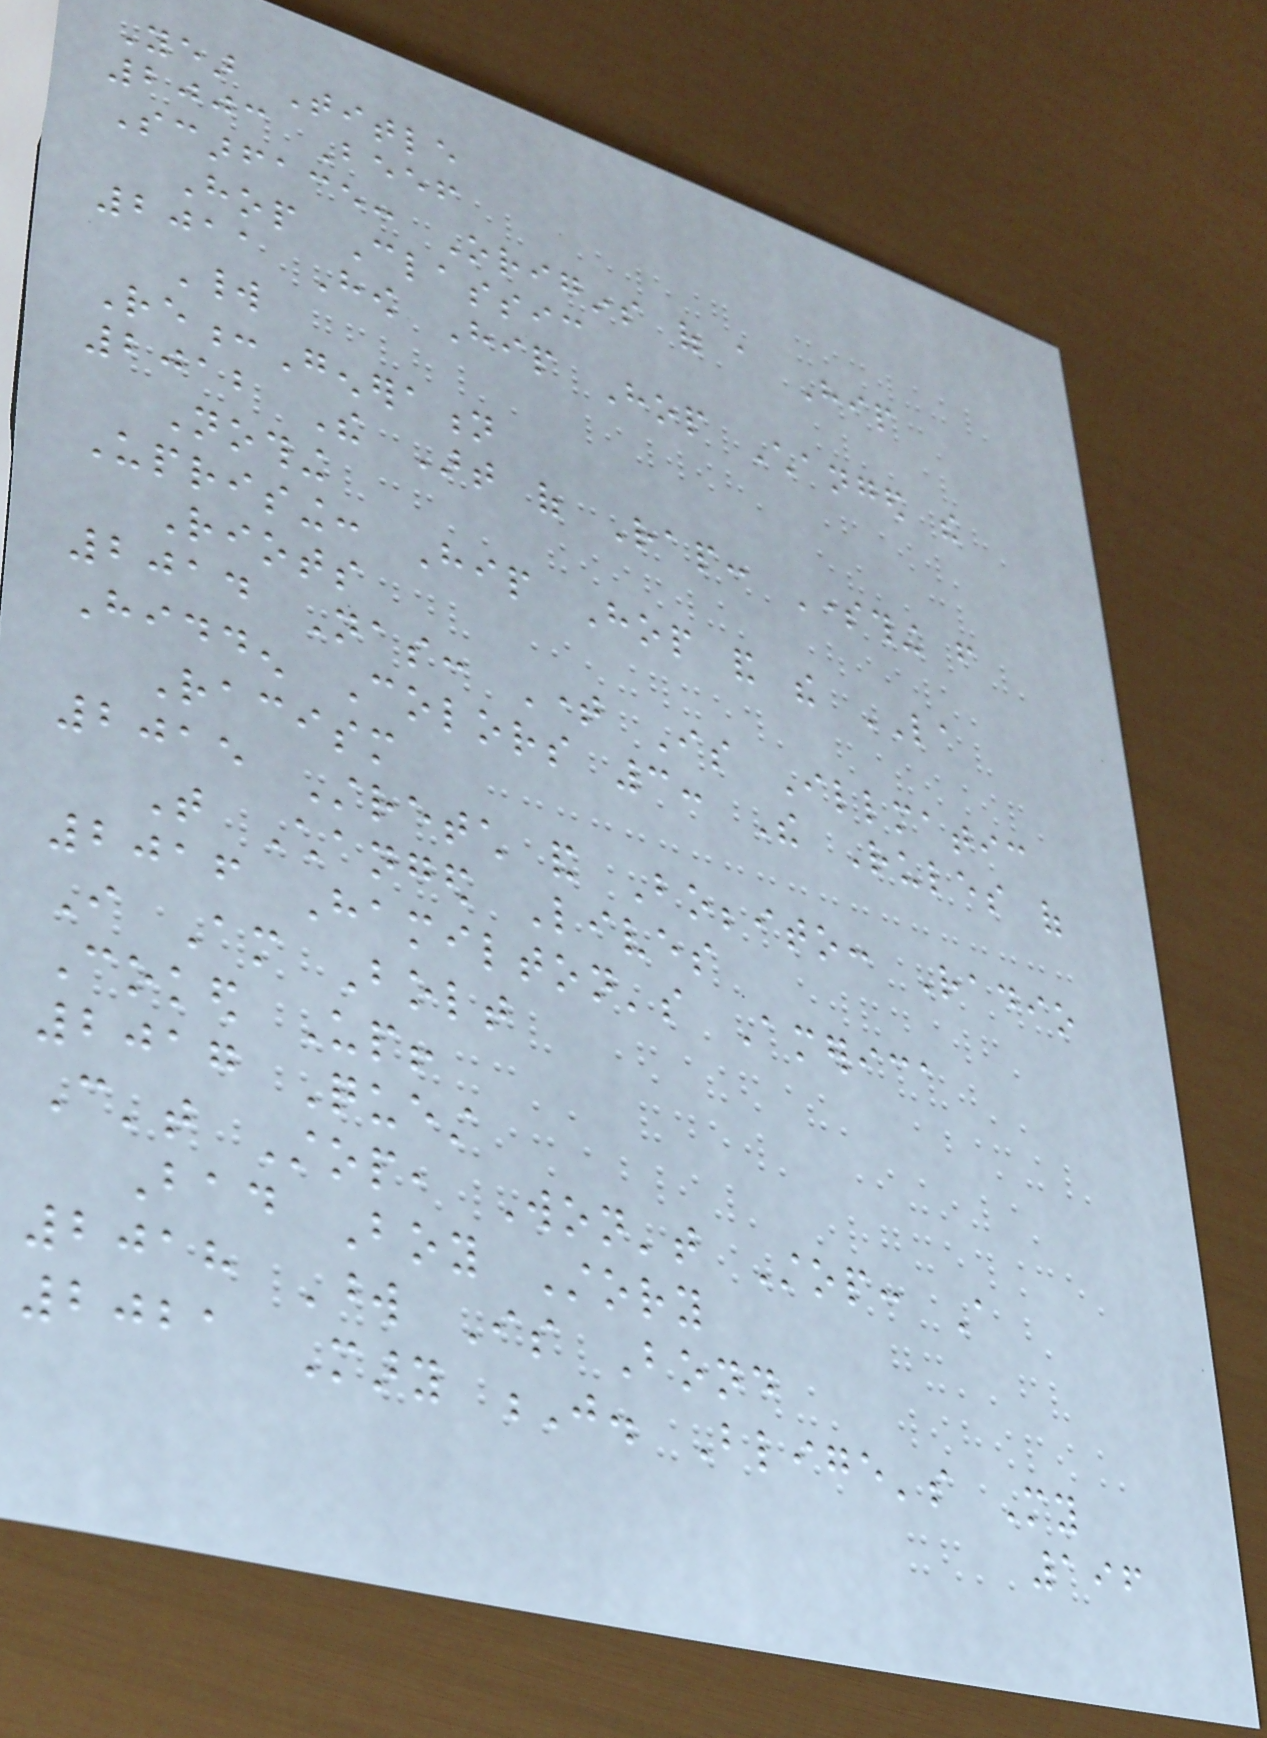Year Title
2003 Beef
Scarface: Origins of a Hip
Hop Classic
2011 How Hip Hop Changed the
World
Re:Generation
2012 The Art of Rap: Something from
Nothing
Uprising: Hip Hop and the LA
Riots
2014 Nas: Time Is Illmatic
Hidden Colors 3: The Rules of
Racism
2015 Stretch and Bobbito: Radio
That Changed Lives
2016 Hamilton's America
I Am Bolt
Coked Up!
2017 Quest
Can't Stop, Won't Stop: A
Bad Boy Story
2018 Word Is Bond
2021 Mary J. Blige's My
196
